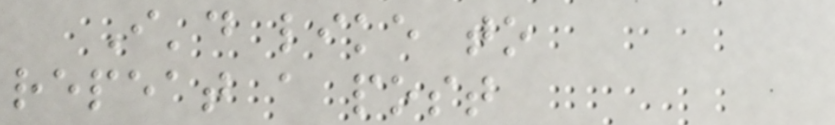I'd like to
repeat a post
